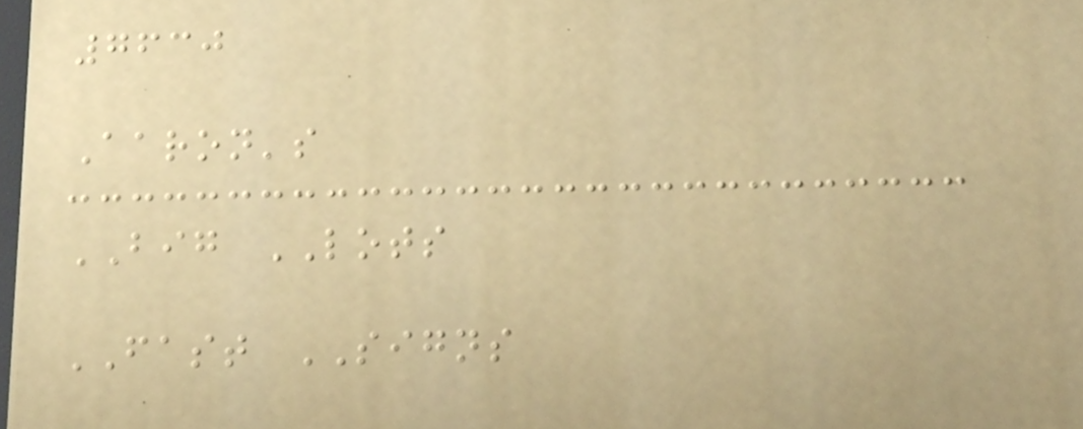7630
Aaron's
BIG LOTS
FAST SIGNS
